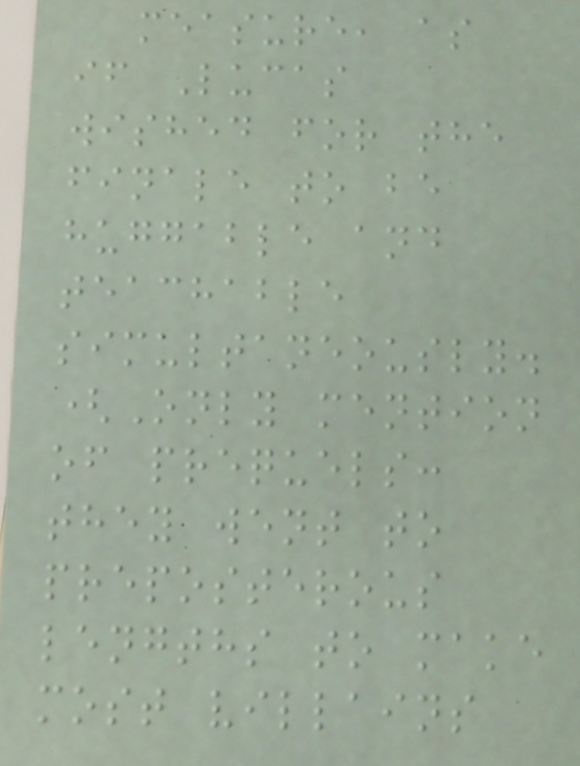measure, as
if Lucas
wished for the
finale to be
huggable and
teachable
simultaneously.
(Only mention
of prequels:
they went to
preposterous
lengths to make
most villains
